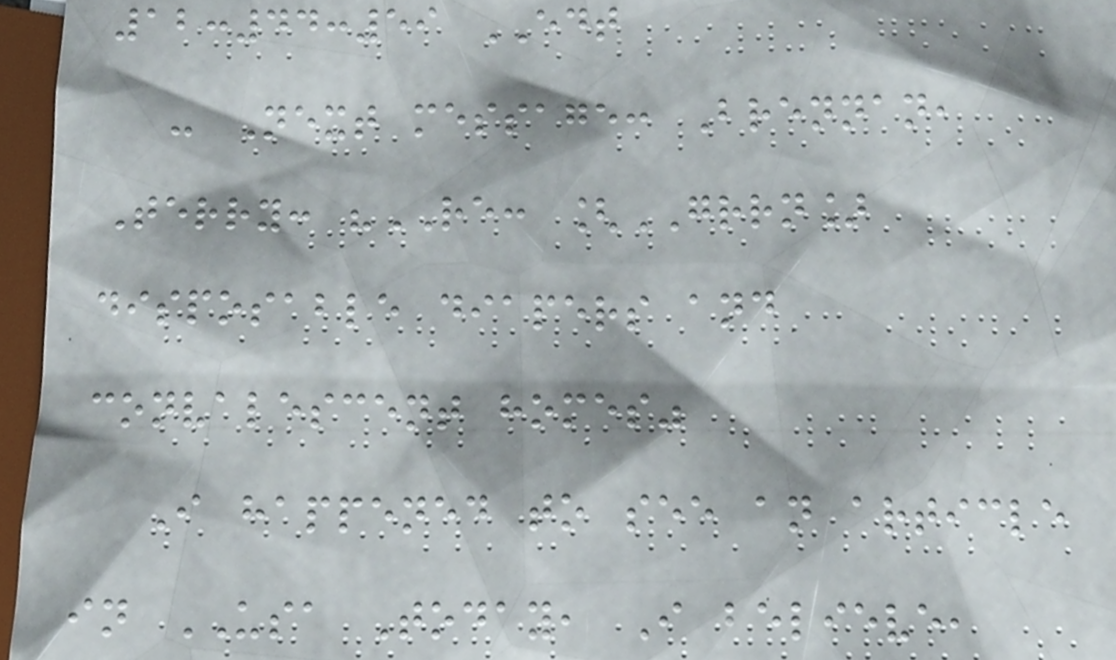12:44:59 EDT
- Next message: Brennan,
Terry: "RE: [GRRN]
disposable diapers and
convalescent homes"
I happened to see an article
in USA Today, I believe,
